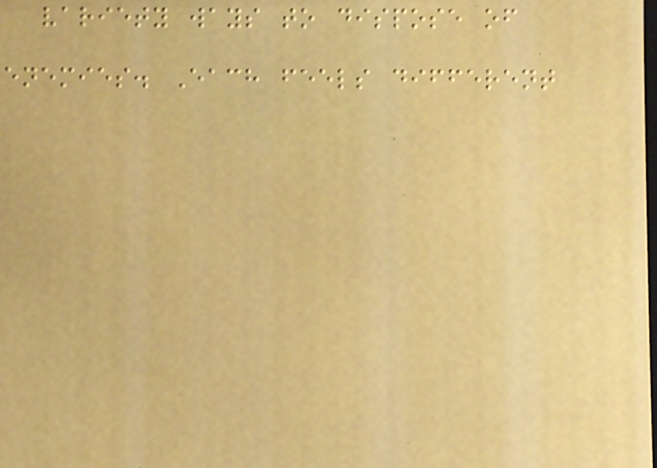variety ways to dispose of
enemies. Each feels different
